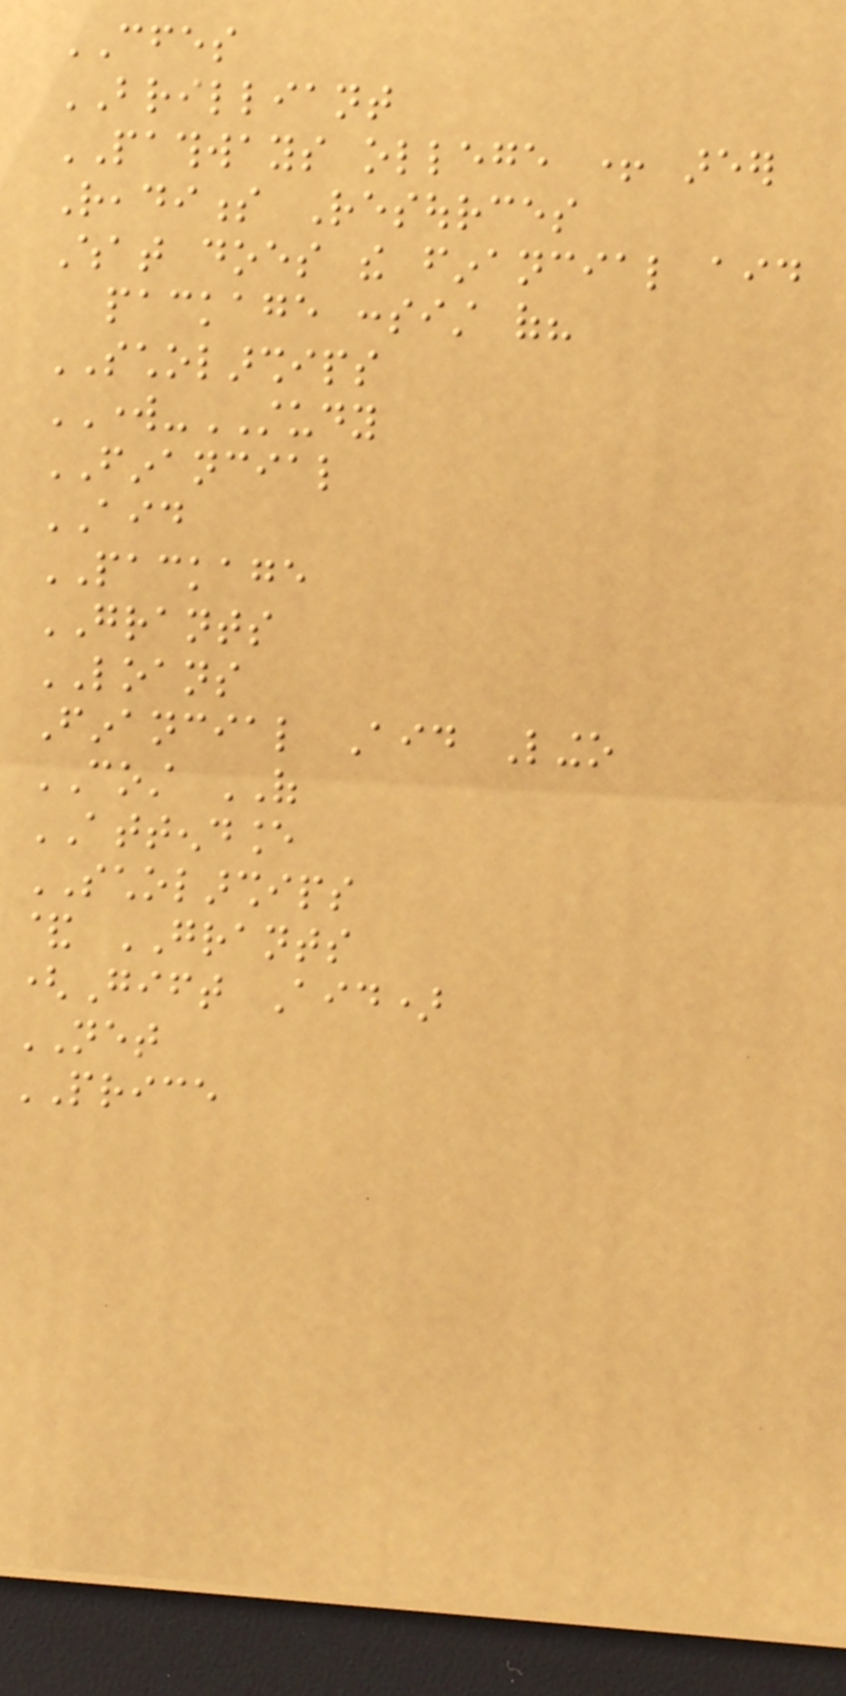CFES
BRILLIANT
PATHWAYS ollege + areer
Readiness Resources
What does the financial aid
package consist of?
SCHOLARSHIPS
WORK-STUDY
FINANCIAL
AID
PACKAGE
GRANTS
LOANS
Financial Aid Lingo
COST OF
ATTENDANCE
SCHOLARSHIPS
& GRANTS
(Gift Aid)
NET
PRICE
